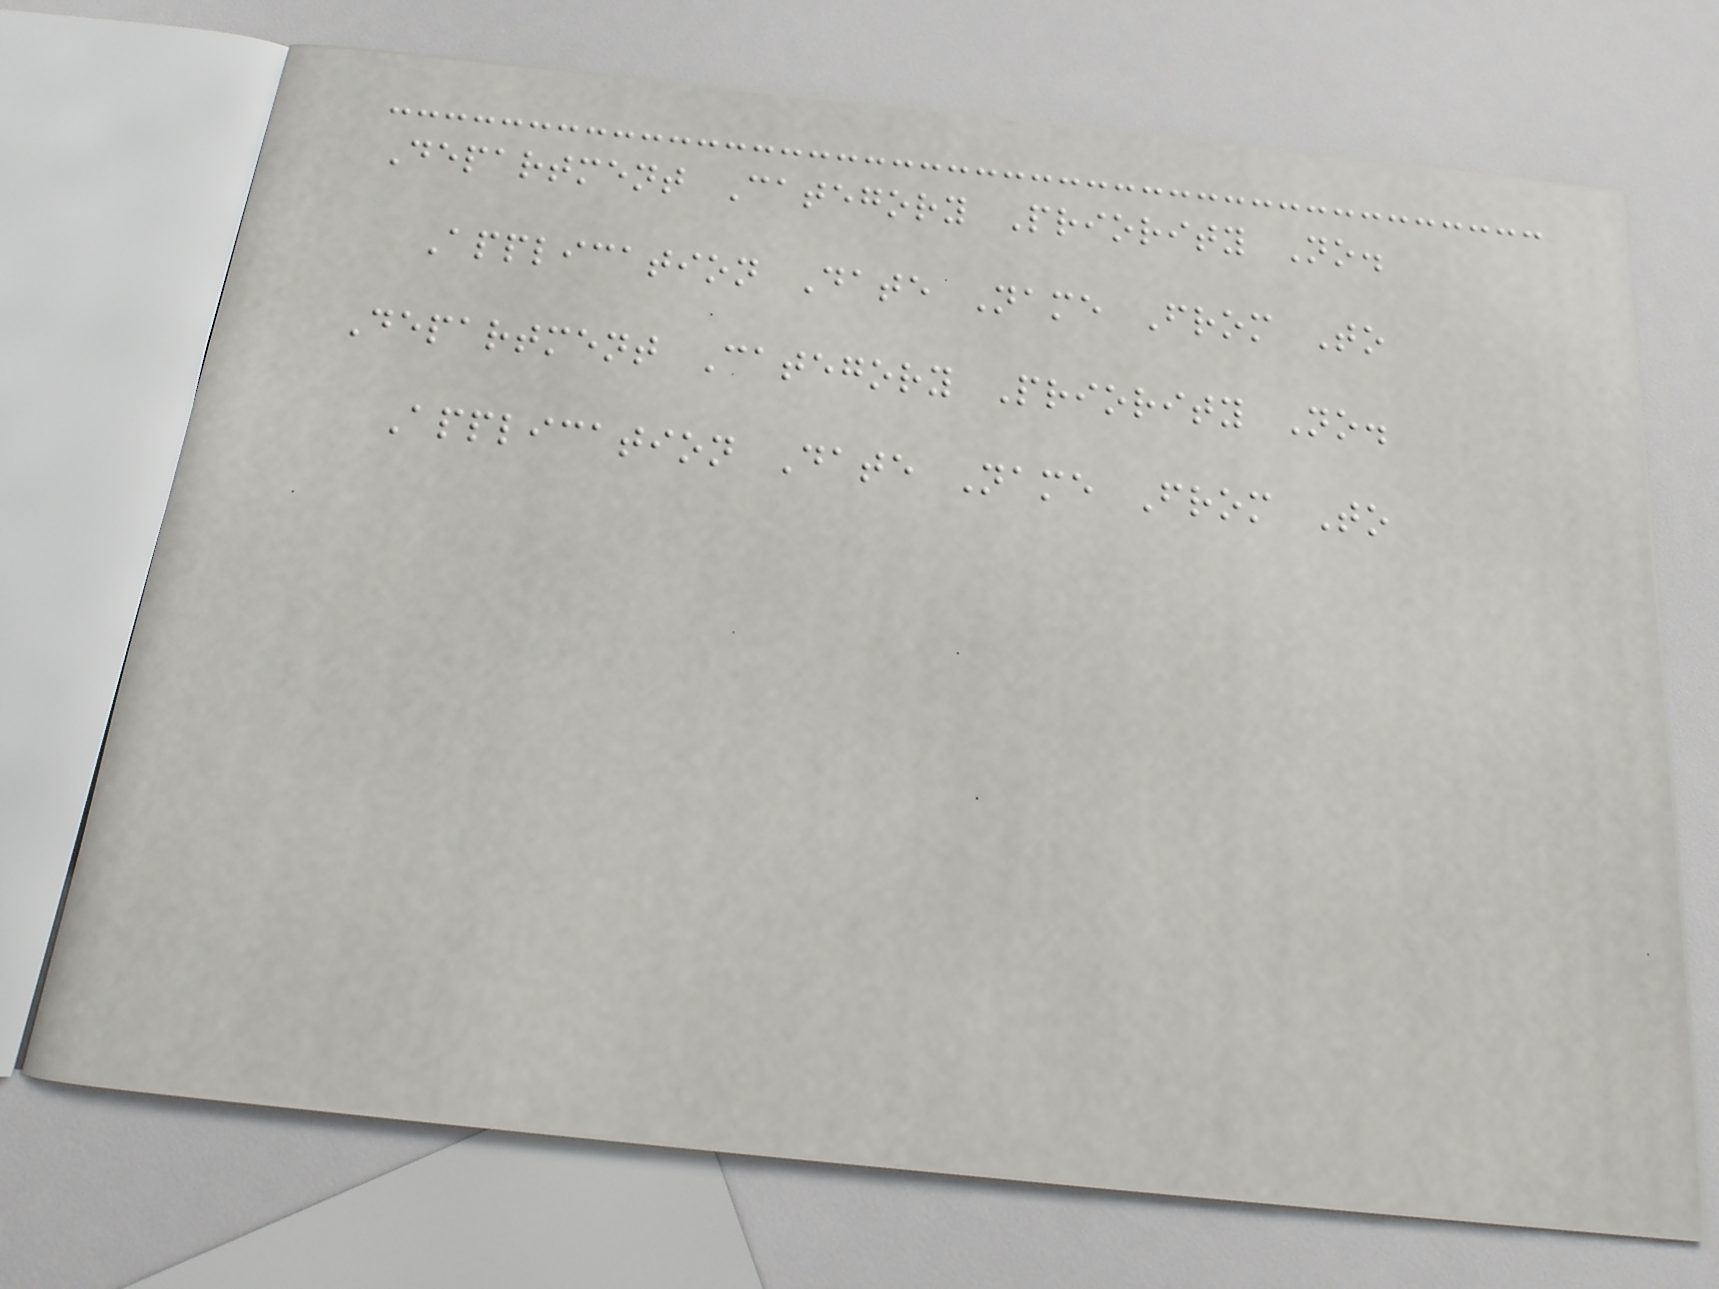Department Category Priority No.
Application Date Name From To
Department Category Priority No.
Application Date Name From To
